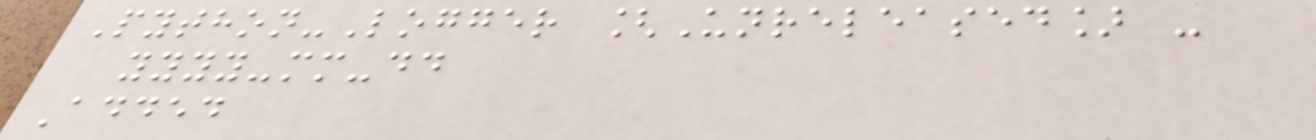Python-Logger [Unreleased] -
yyyy-mm-dd
Added
